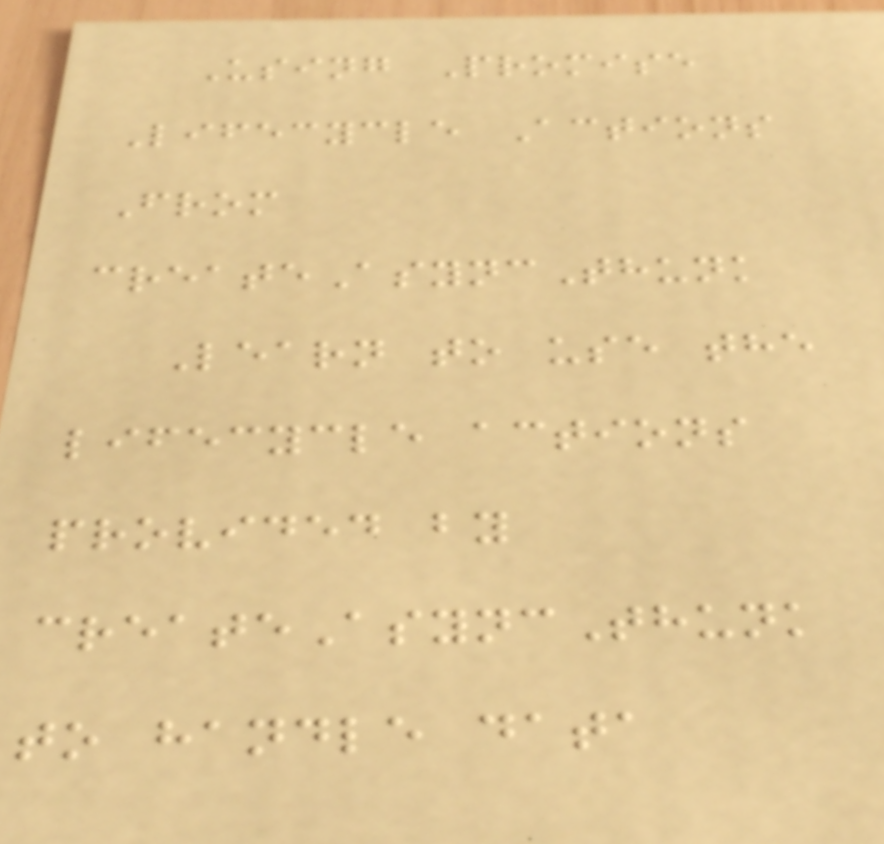Using Promise
Lifecycle Actions
From
createAsyncThunk
Learn to use the
lifecycle actions
provided by
createAsyncThunk
to handle data
